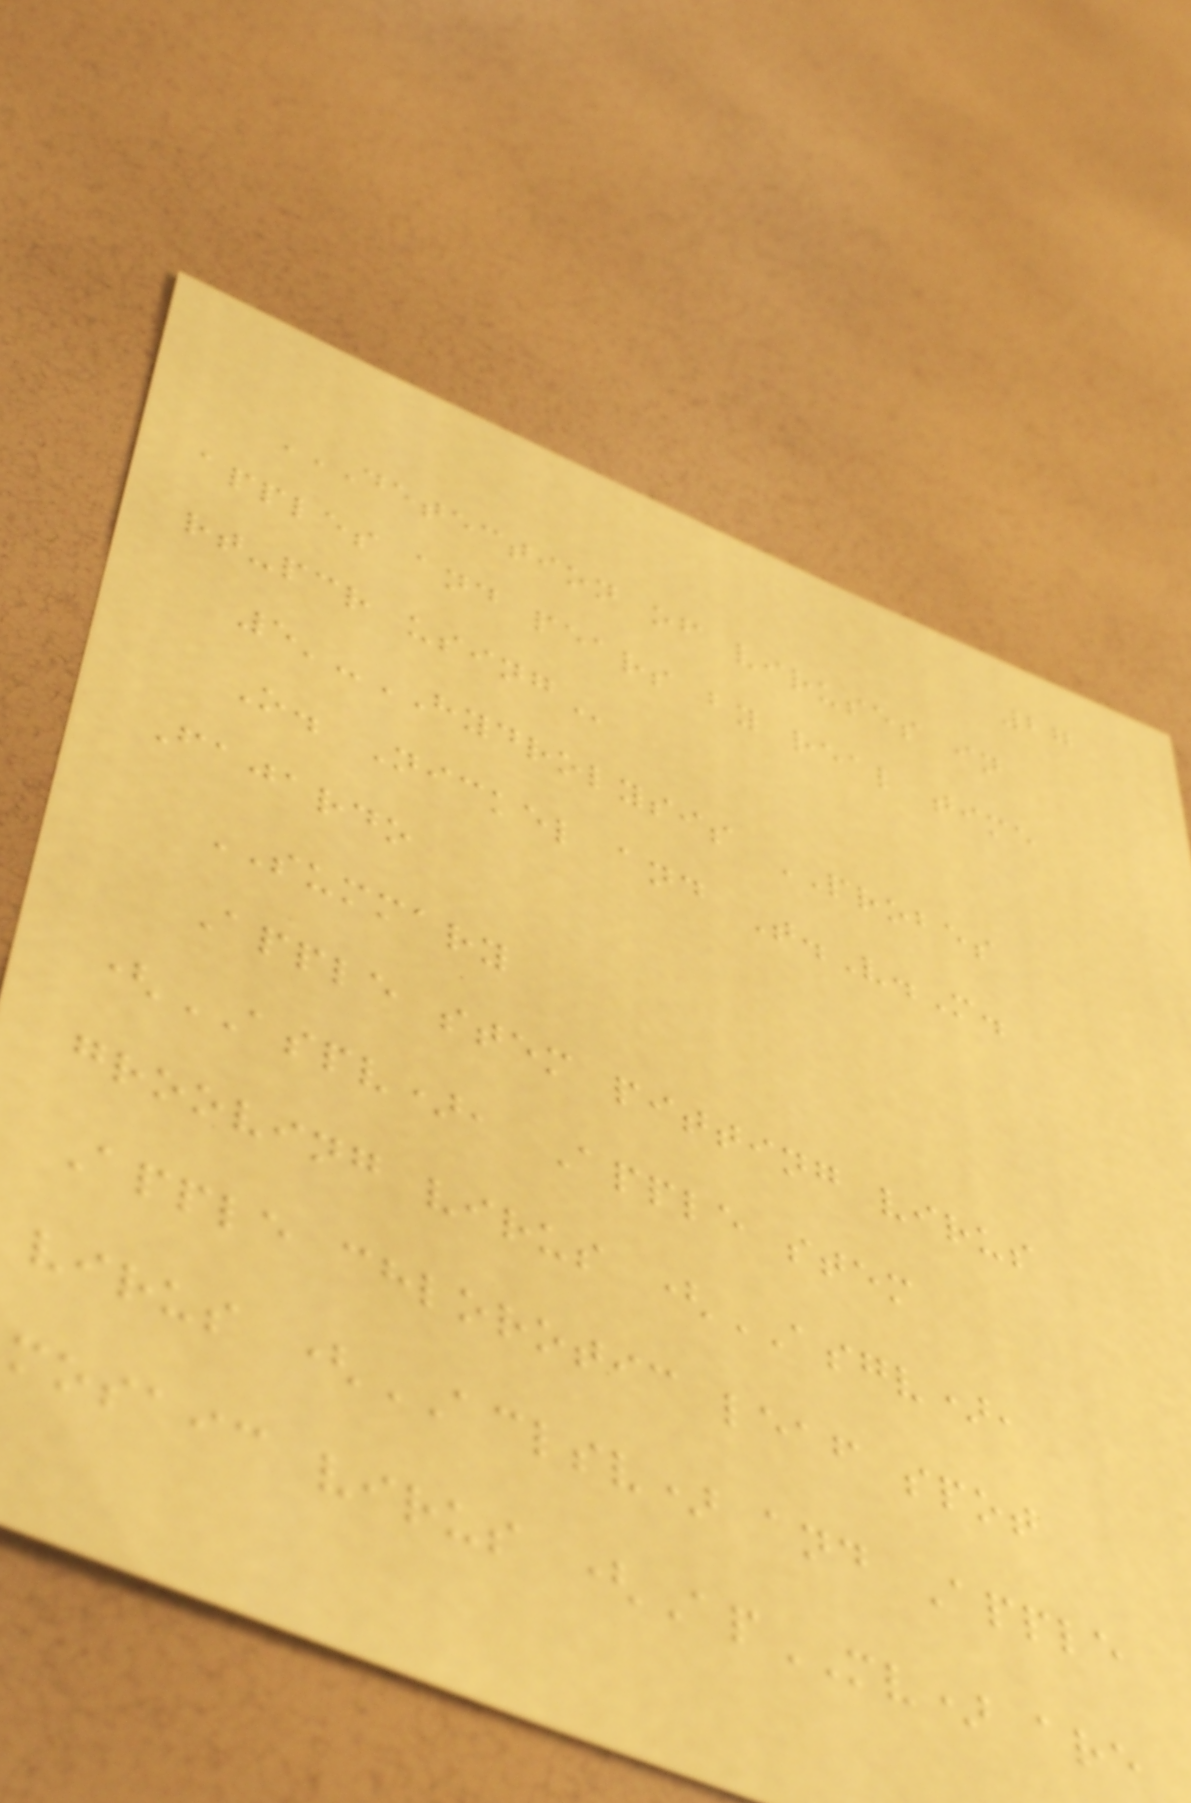27
DETECTION OF VIRUSES IN
APPLES AND PEARS BY REAL TIME
RT-PCR USING
5'-HYDROLYSIS PROBES
O. Nickel and T.V.M.
Fajardo
SUMMARY
Apple stem pitting virus
(ASPV), Apple stem
grooving virus (ASGV),
Apple chlorotic leaf spot
virus (ACLSV) and Apple
mosaic virus (ApMV) are
